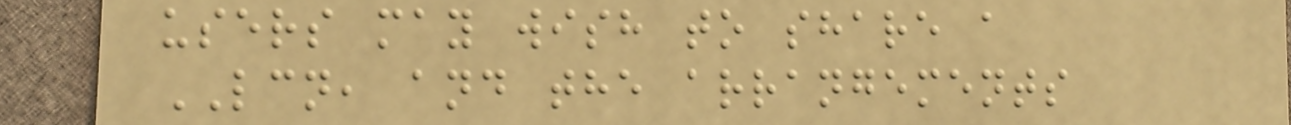users may wish to share a
LCN, and the arrangements
